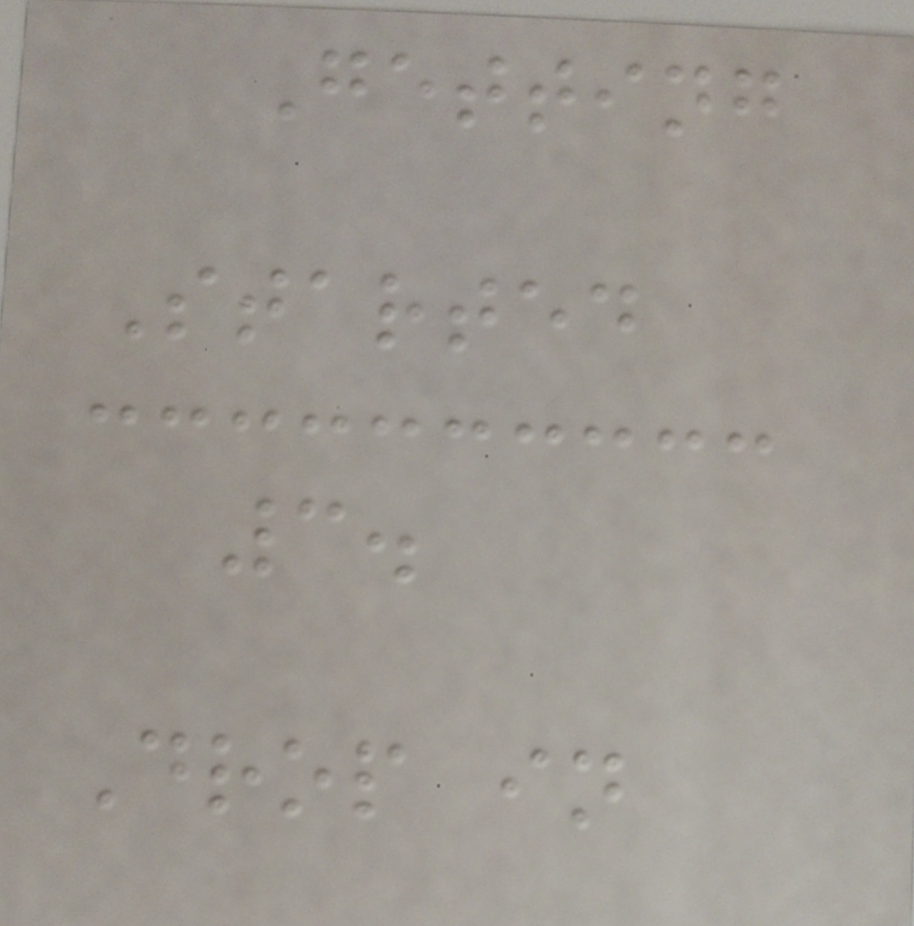Getting
Started
3.
Drop in
